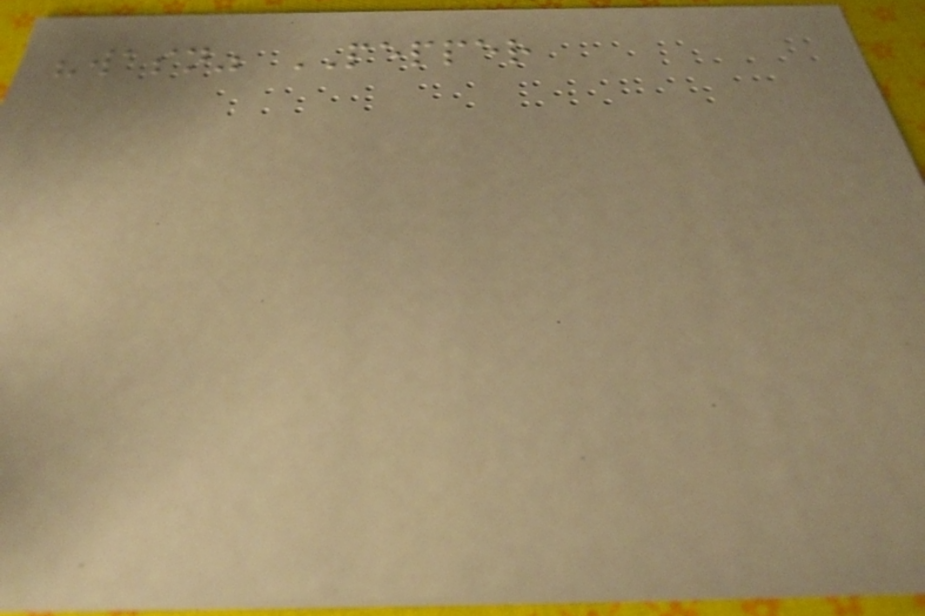"wasn" PEPPER
